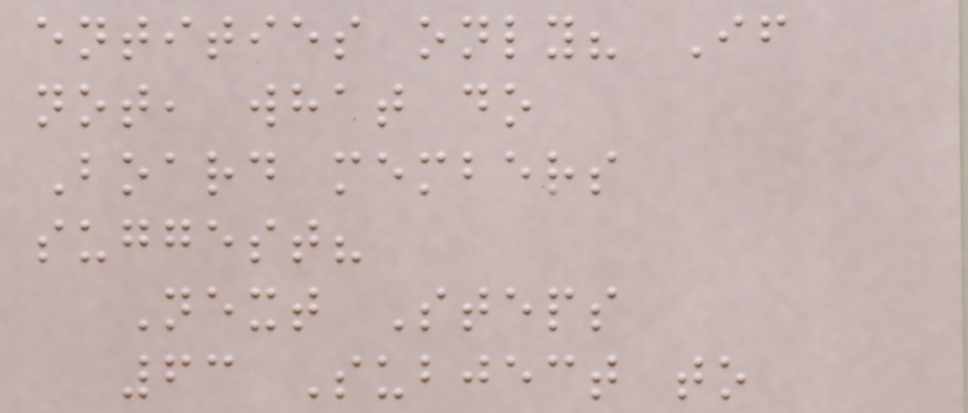entities only? If
not, what do
Board members
suggest?
Next Steps
63 Subject to
